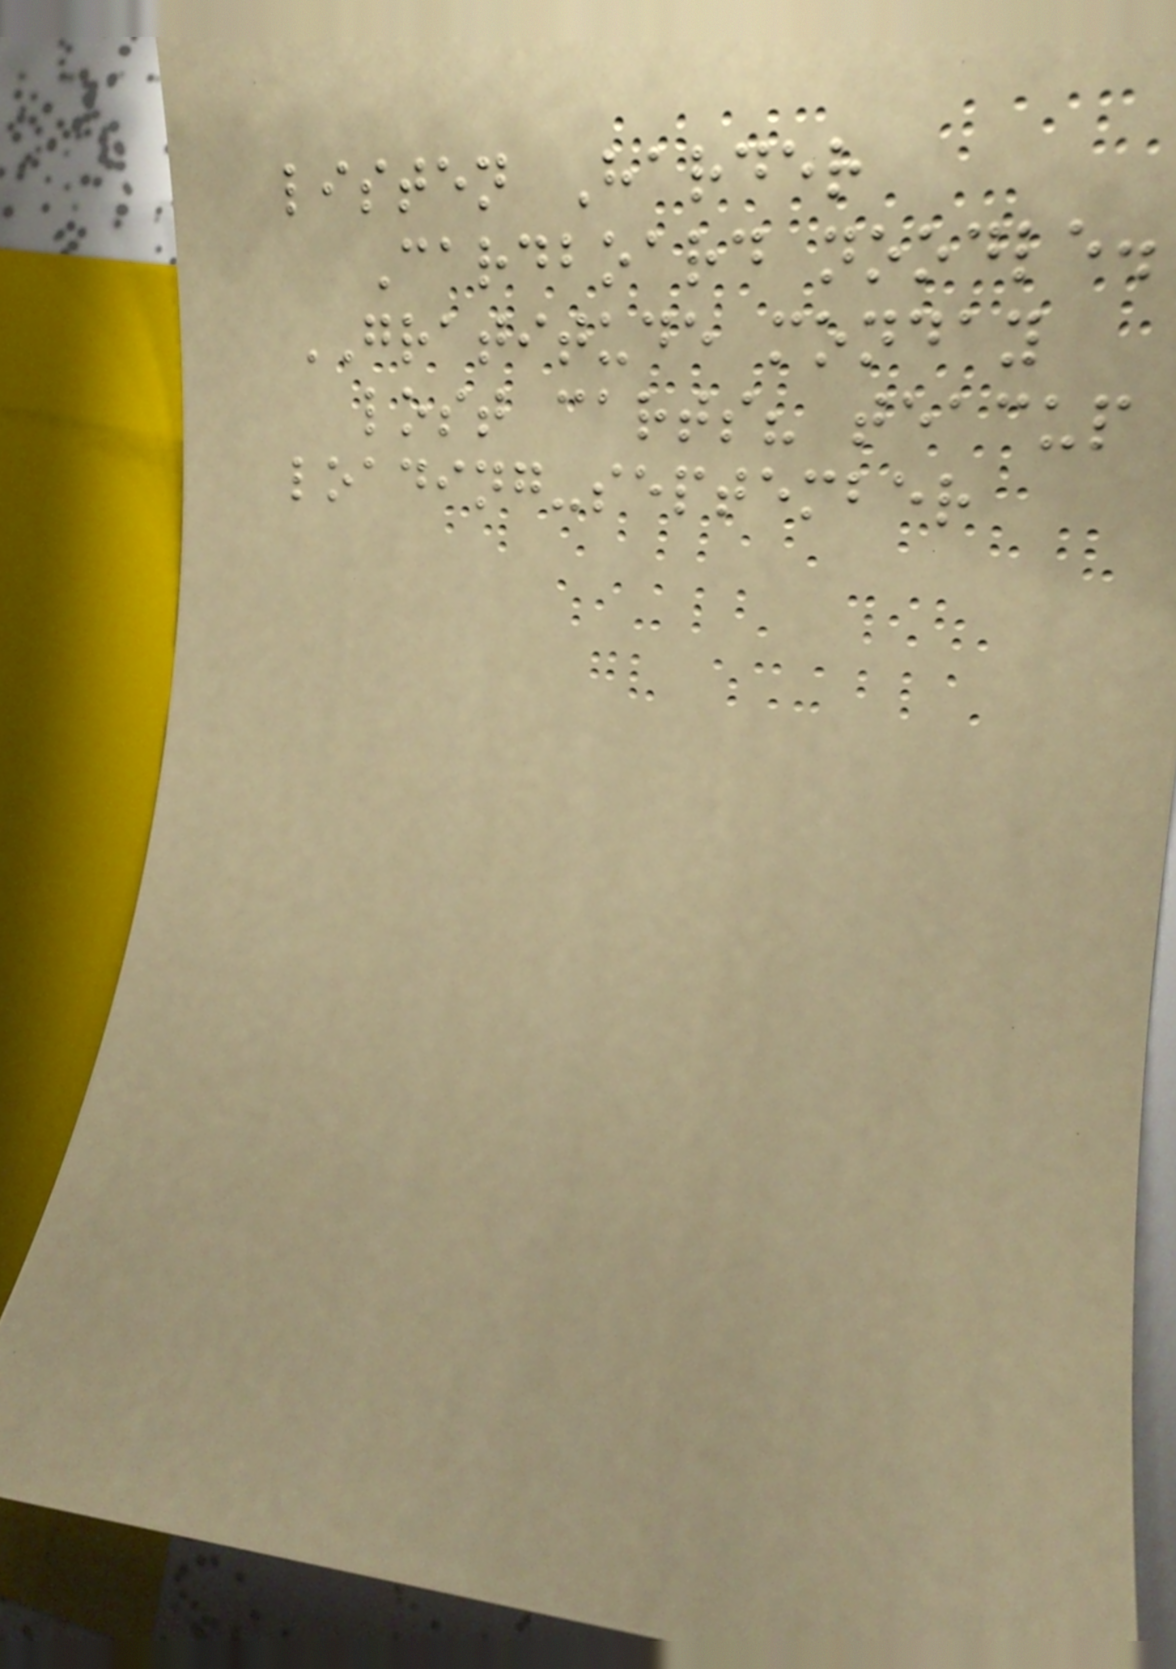listen Harder
Cardboard noodle.
GRATITUDE monday
lost carts? teacup
loading-september
